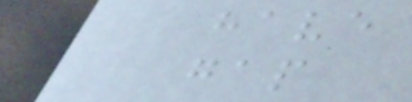have
gap
